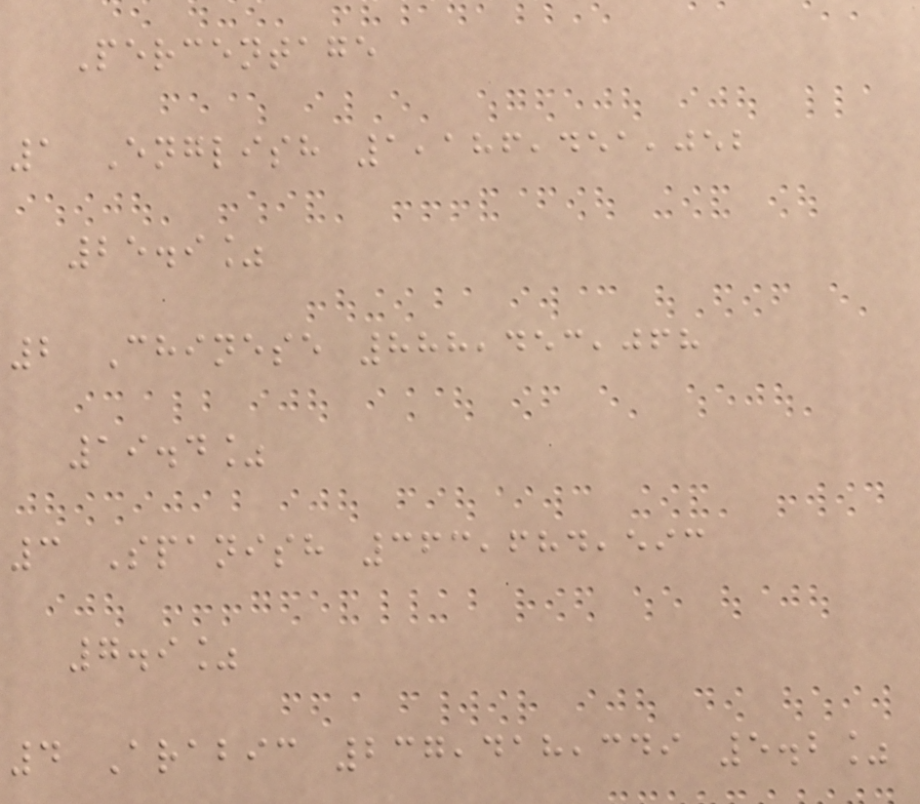Percentage
1 English 1,186,451,052
25.9%
2 Chinese 888,453,068
19.4%
3 Spanish 363,684,593
7.9%
4 Arabic 237,418,349 5.2%
